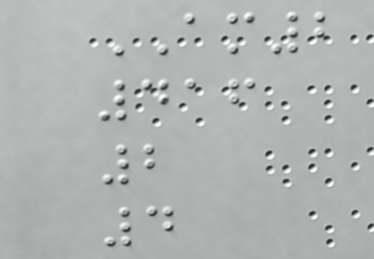AM2
416
2
4
